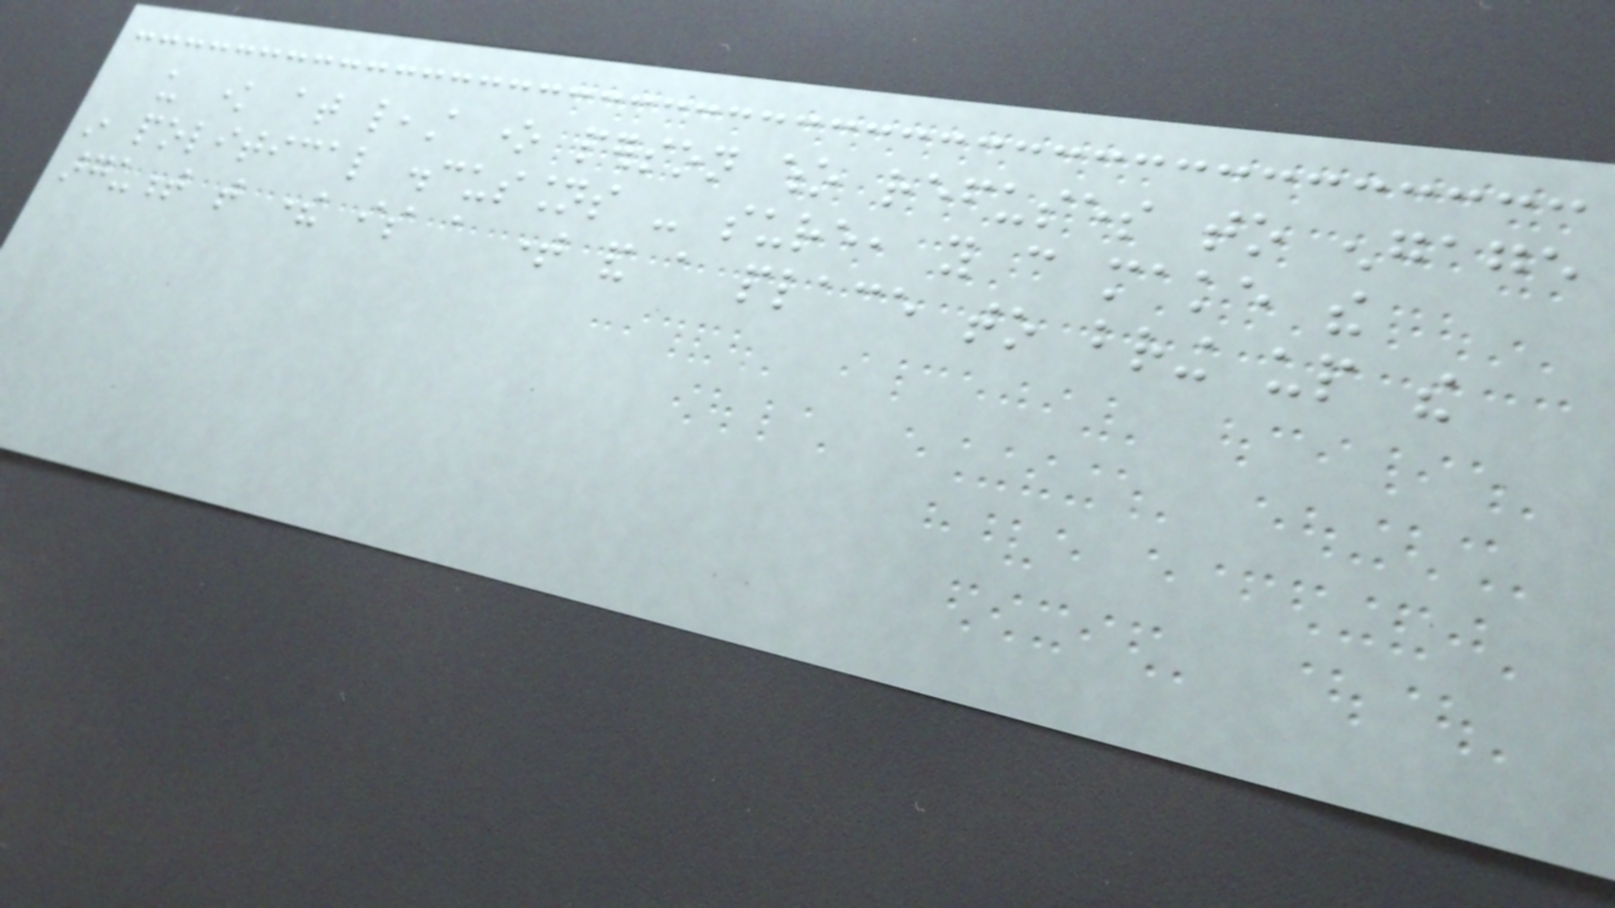us know at least one person who refuses to engage
in political discussions - sure, you can make the
argument that there is a time and a place to bring up the
